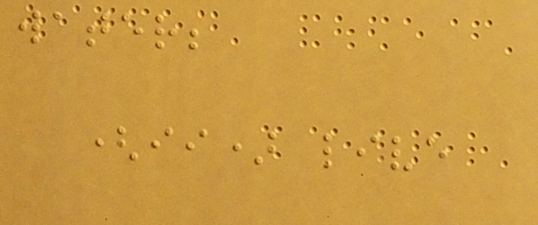water;
(ii) live
